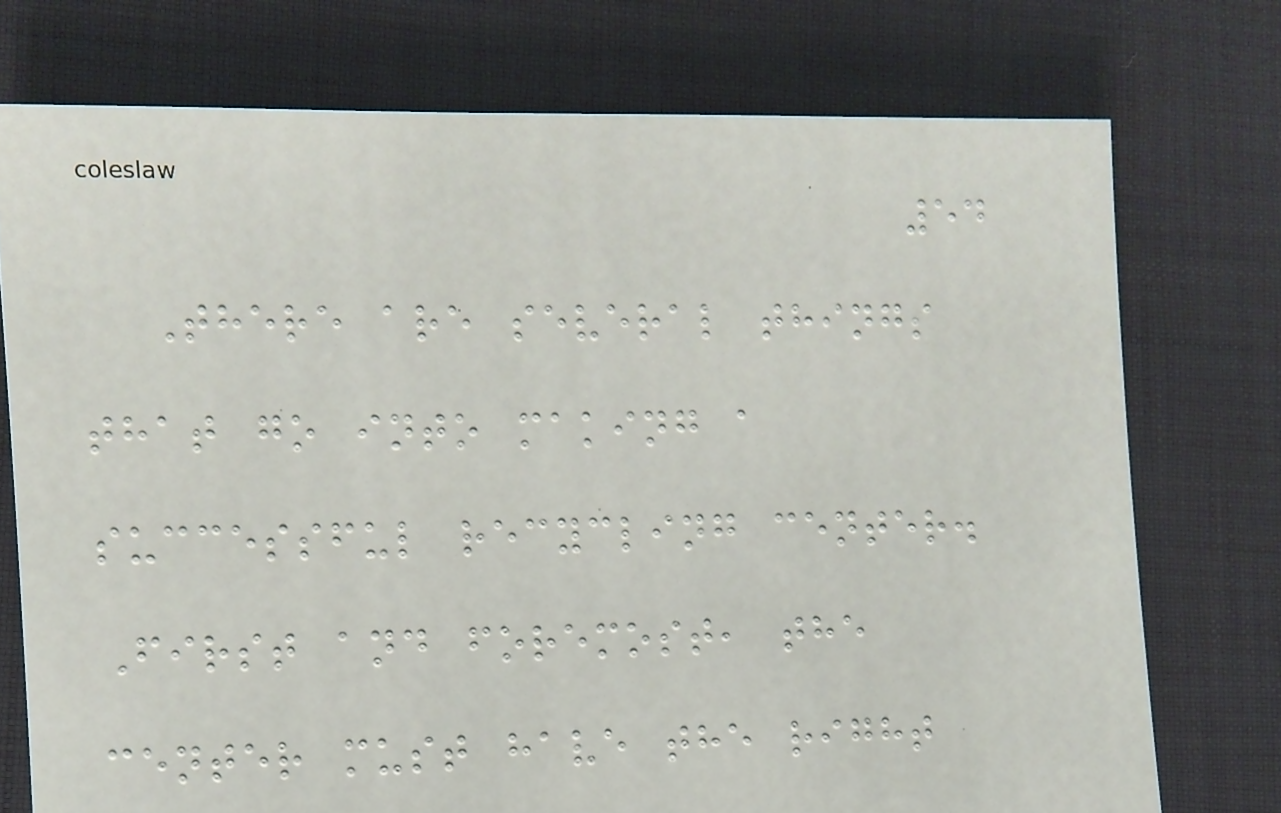54
There are several things
that go into making a
successful recycling center.
First and foremost, the
center must have the right
